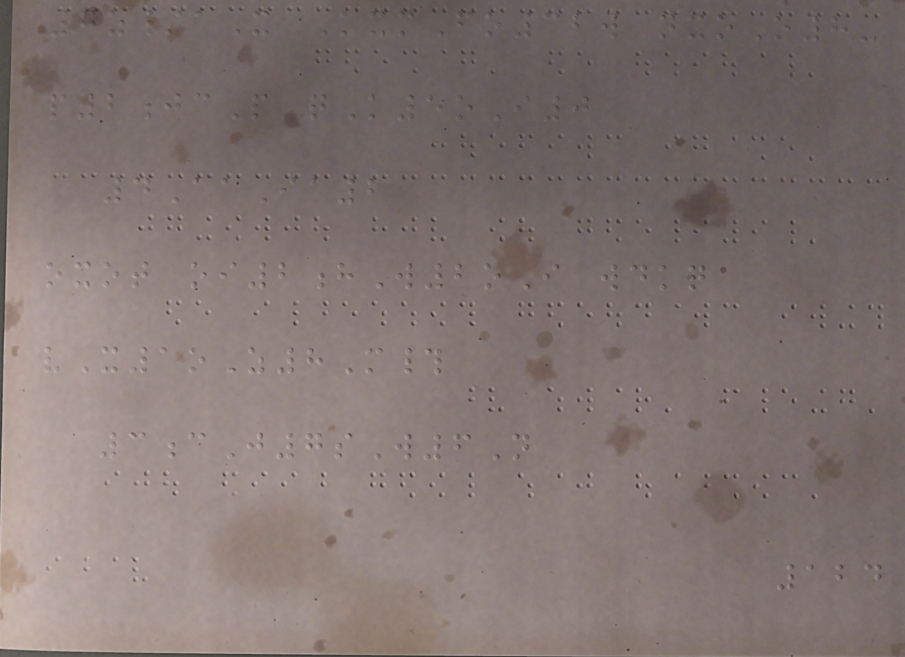7z/aX KxmFo32w nxoO8-
p2jcP qK5oI0
4AaIa2
oxot oi2hW2oI wdkq
vX1oZ8M#
3cJ7sW6N
124
